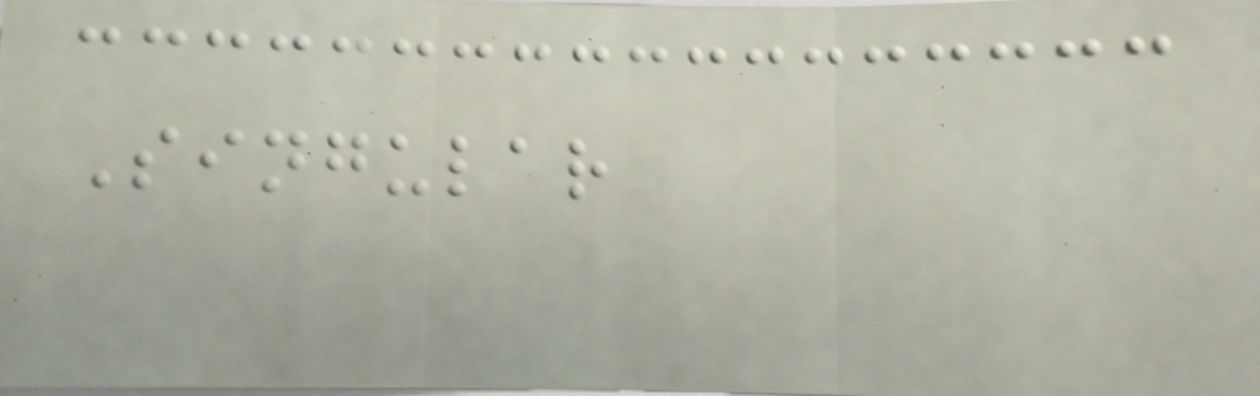Singular
